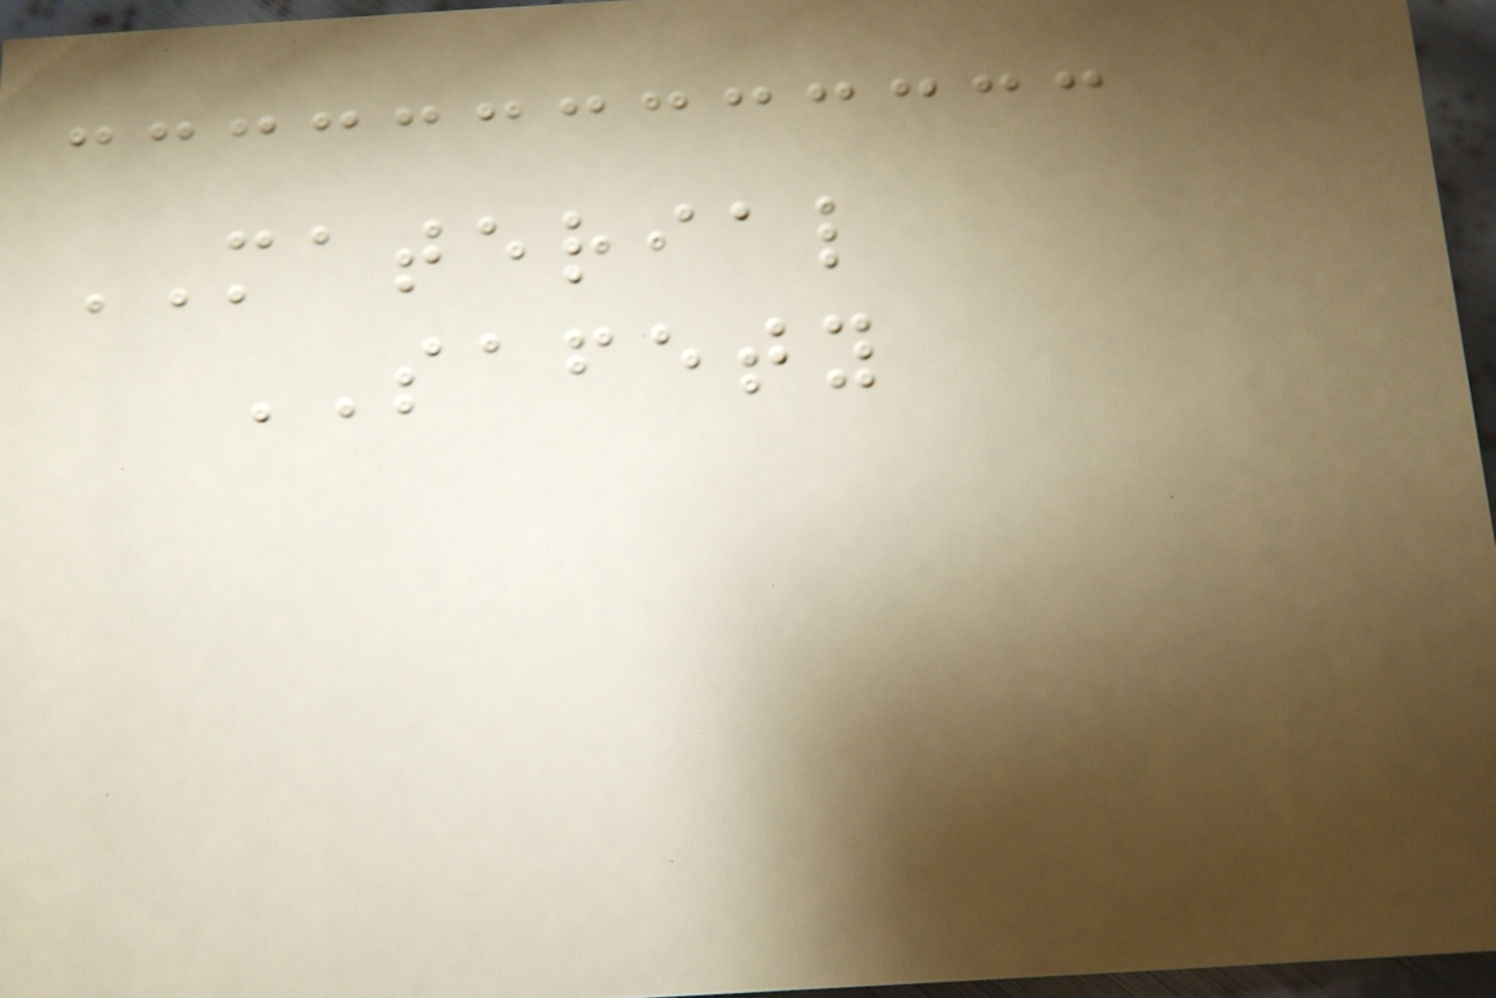MATERIAL
SAFETY
